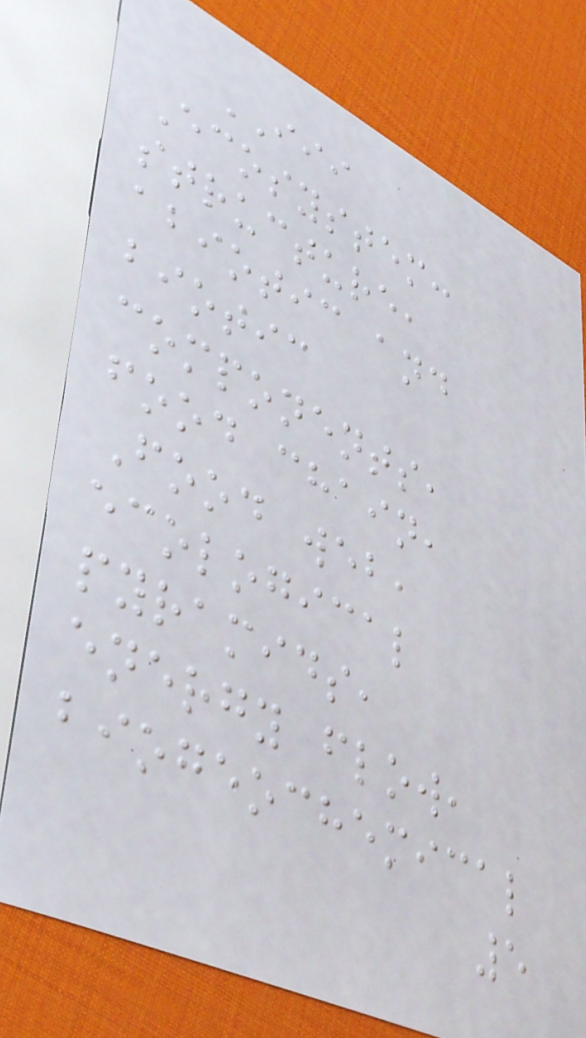III
Ecosystem:
structure,
abiotic and
biotic
components,
food chain,
Food web,
ecological
pyramids,
energy flow,
biogeochemical
5
